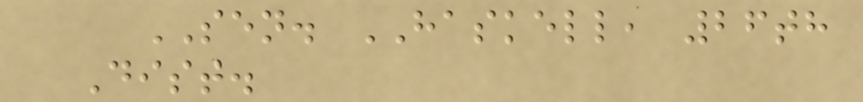SEN. HASKELL, 26th
Dist.
